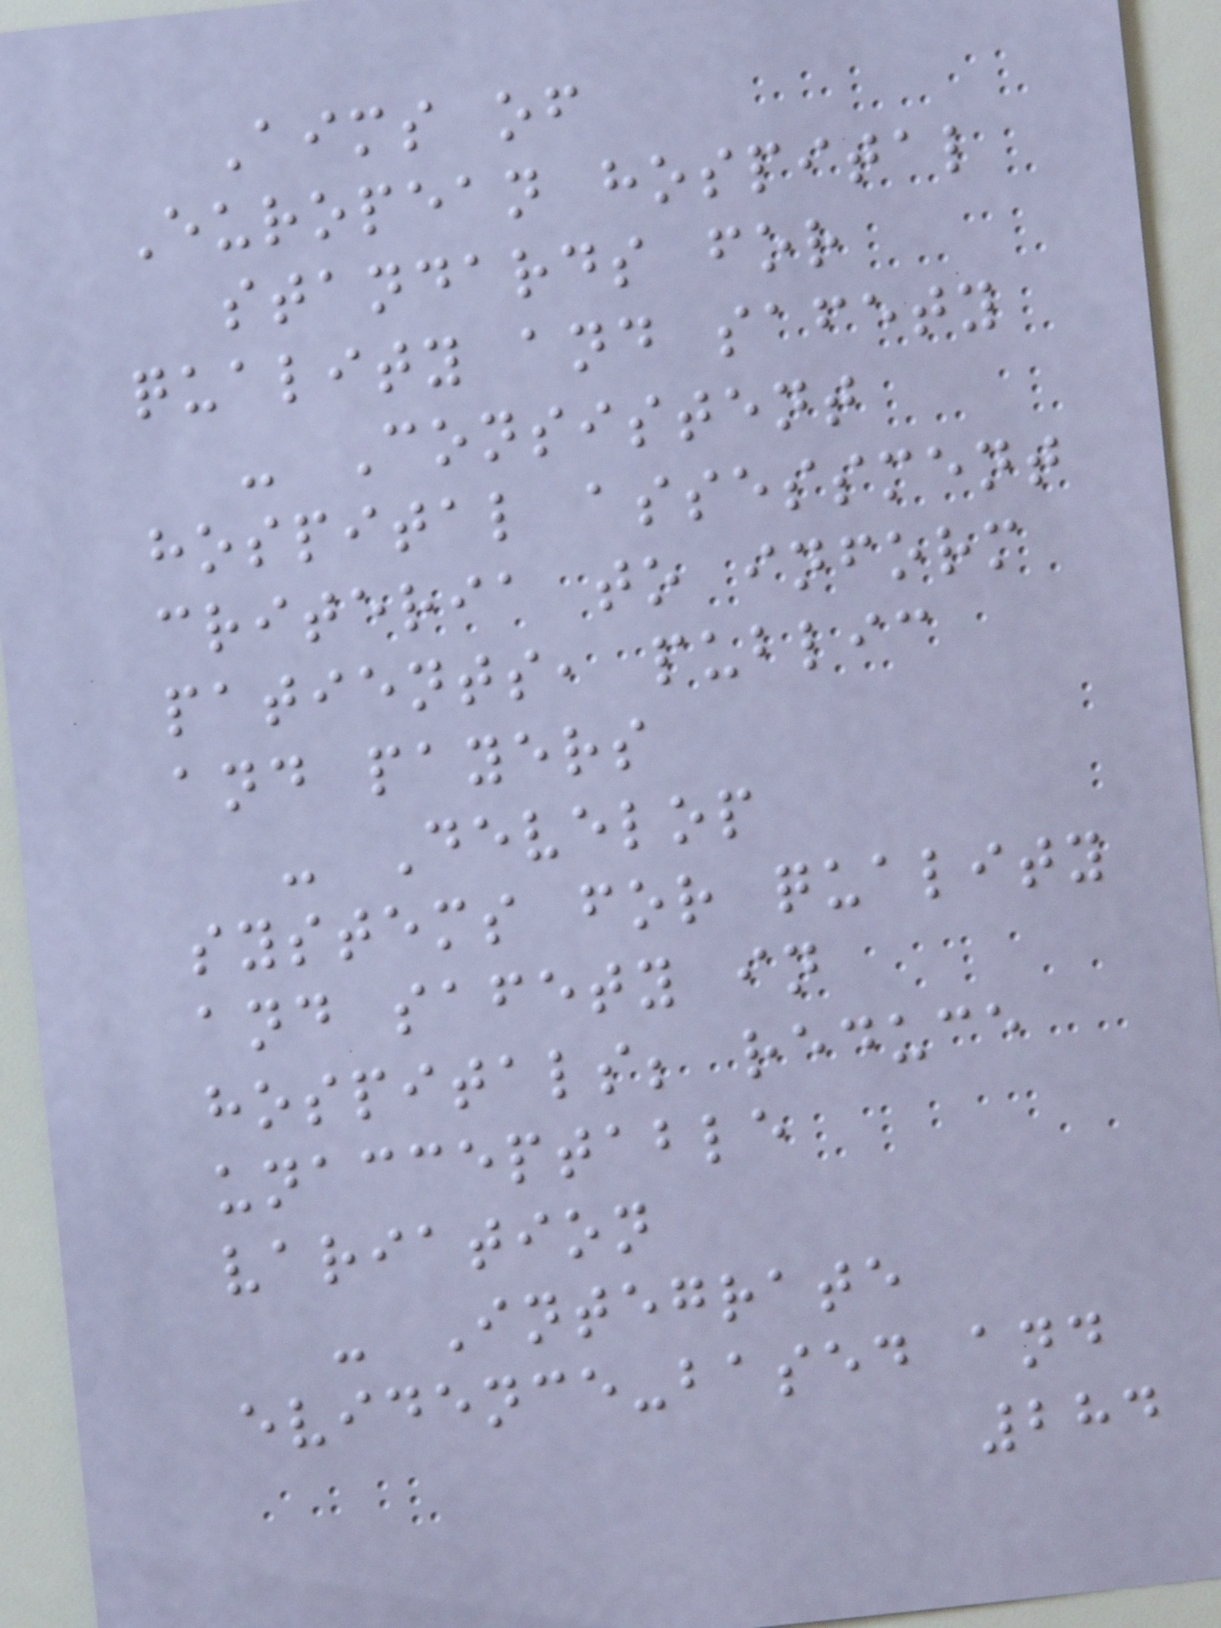Aims of
European hospital
standards for
quality and safety
- Consistent
hospital assessment
criteria to inform
patients, public
and payers
- Develop
systems for quality
and safety in
hospitals; reduce
unacceptable
variation
- Integrate
evidence-based and
284
